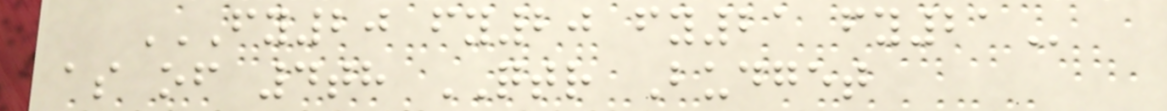FY20 FY20 FY21 FY21
as of 4th QTR Budget
